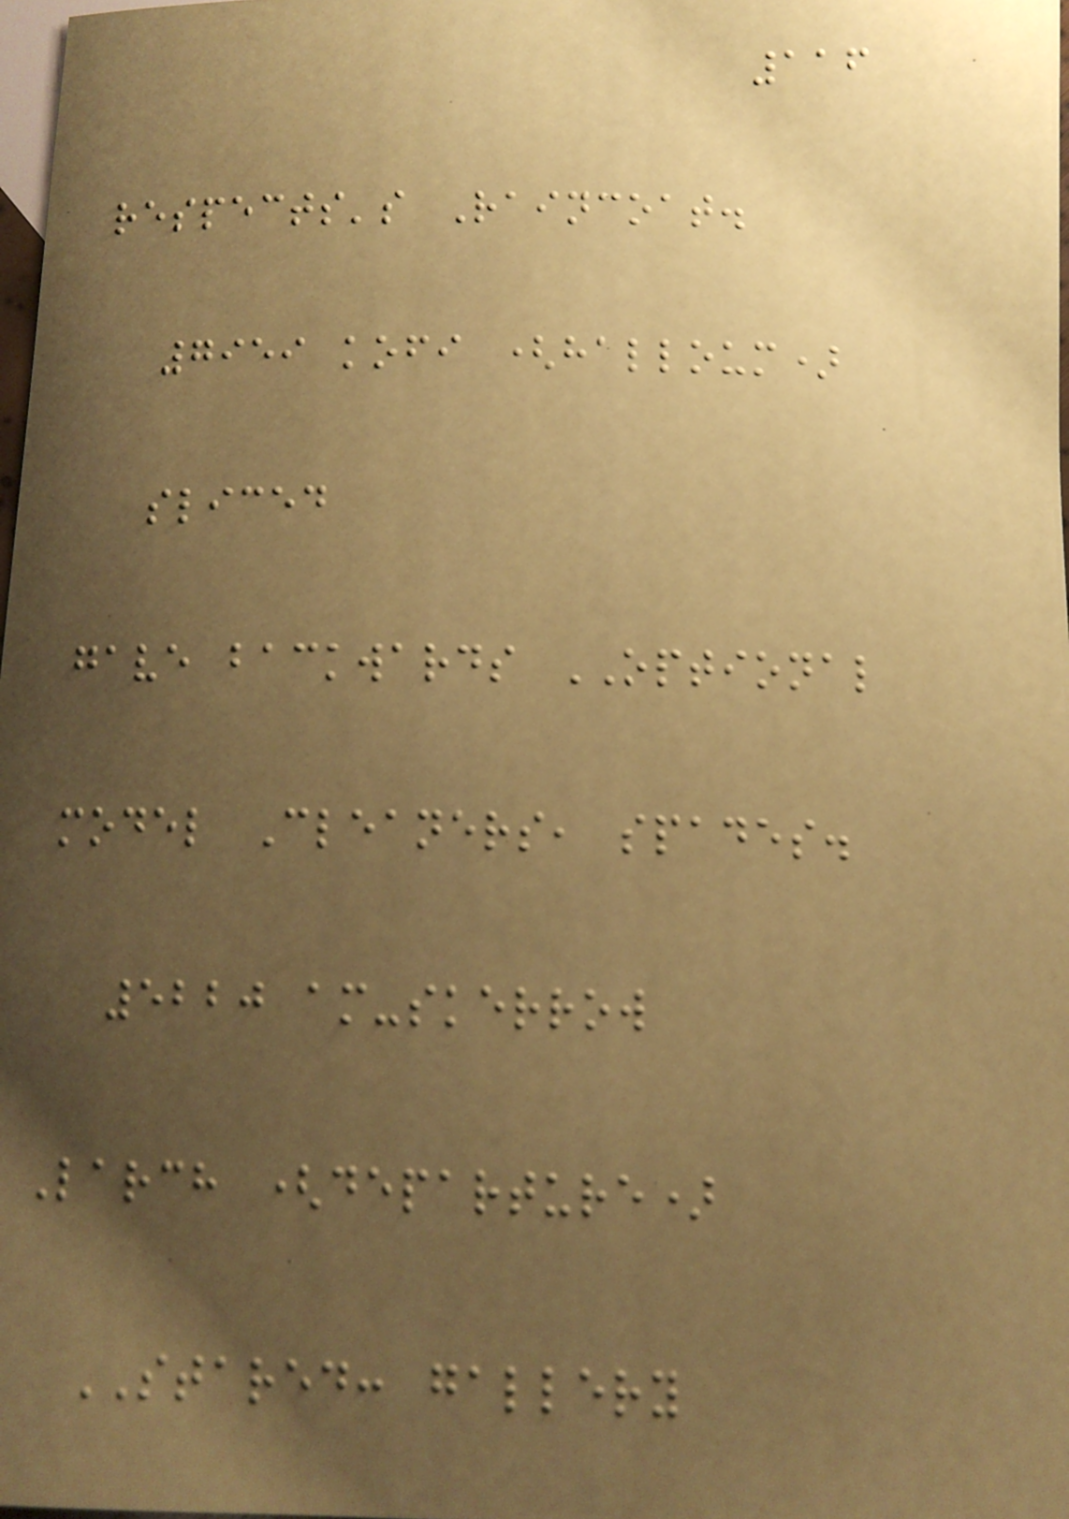116
respects's Raincoat.
7959 kofi (halloum)
sliced
gave backwards OPTIONAL
model Cleaners, spades.
5220 am-skerrow
Larch (departure)
STARED: gallery
